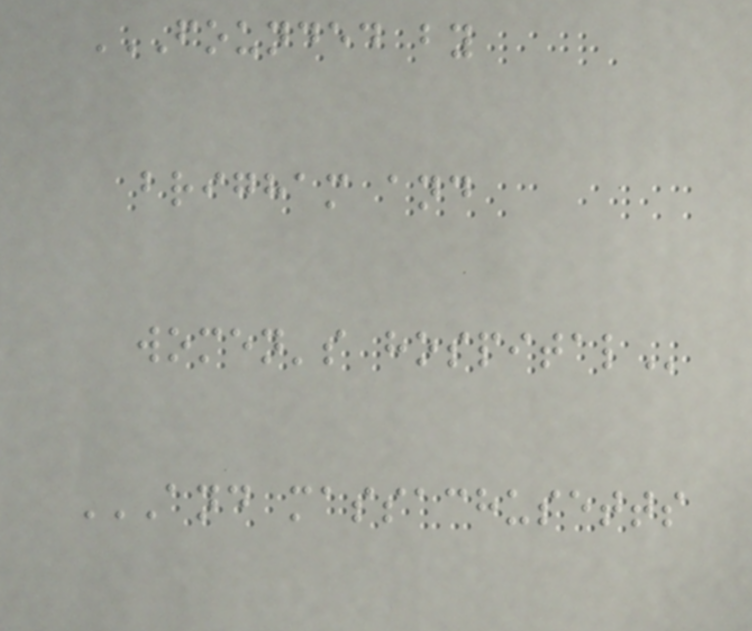FOUNDED BY
BRIGHAM AND
WOMEN'S HOSPITAL
AND MASSACHUSETTS
